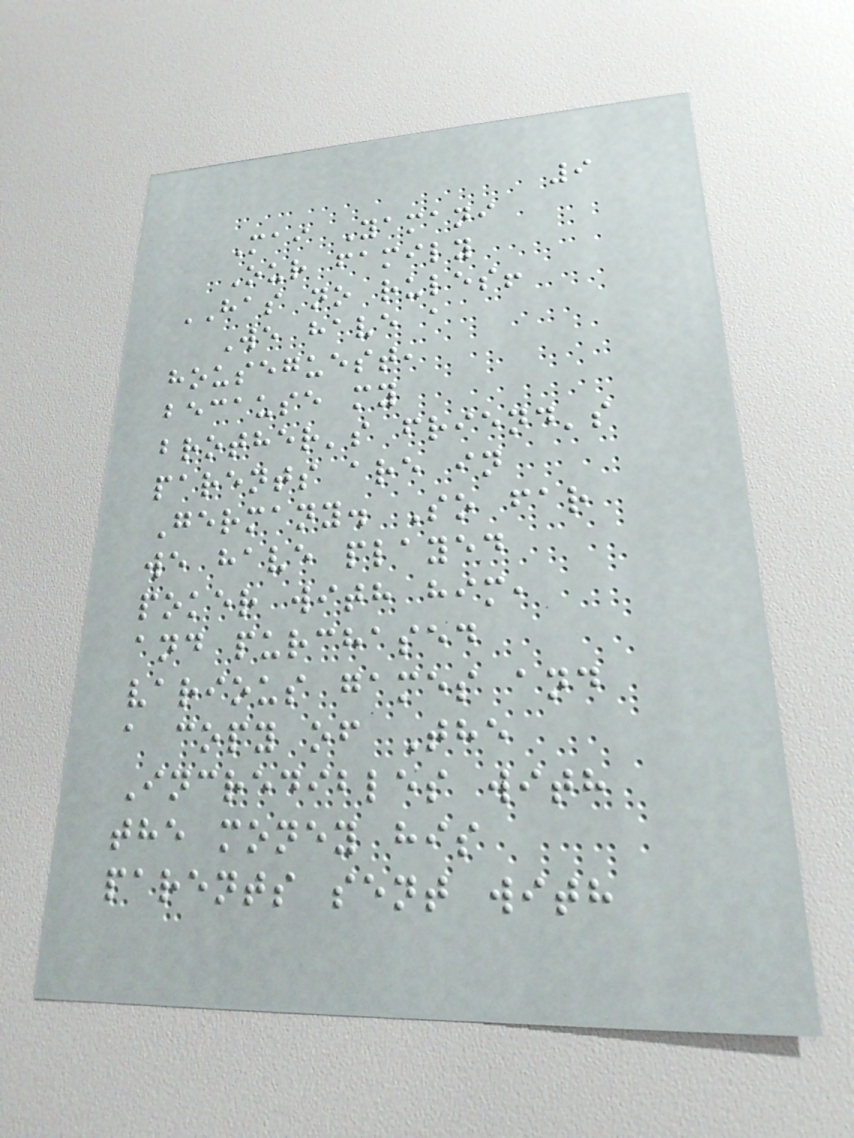9
Mai Yamani
Our family
HAS no rules!
We have a
houseguest,
because my
brother's friend's
parents are in
Germany. So far
we have played
poker with him,
and purchased
various games and
a copy of The
Incredibles with
the money his
parents sent with
